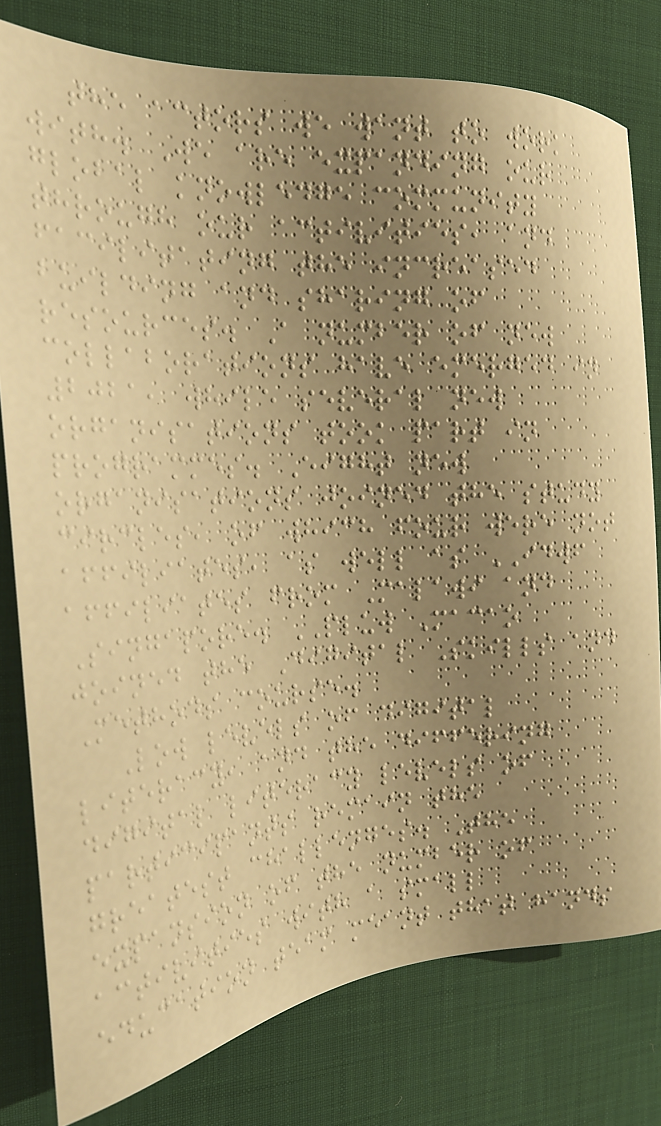the actors we want to work
with. We are expanding our
global knowledge community
through our activities, and
facilitating the increased
building and sharing of
resources. A number of new
collaborations have emerged in
2021, while several new
organisations took part in
programmes. Eight new
organisations joined the study
circles, of which four were not
affiliates, as well as IDWF
affiliates from Malawi and
Singapore. PLUW Macao
joined the Digital Skills and
Methods course.
Low levels of digital
literacy, and the differing
digital literacy levels of
participants remain the
greatest challenges. The
expansion of the number of
activities with a small
education team meant that hands
